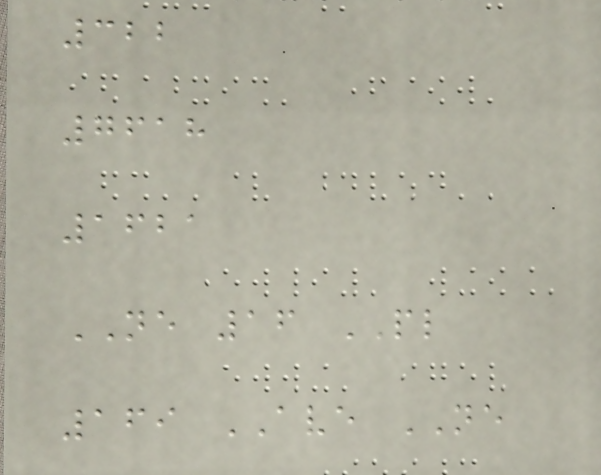322
7618
1621
NE 16 PL
169 AVE NE
